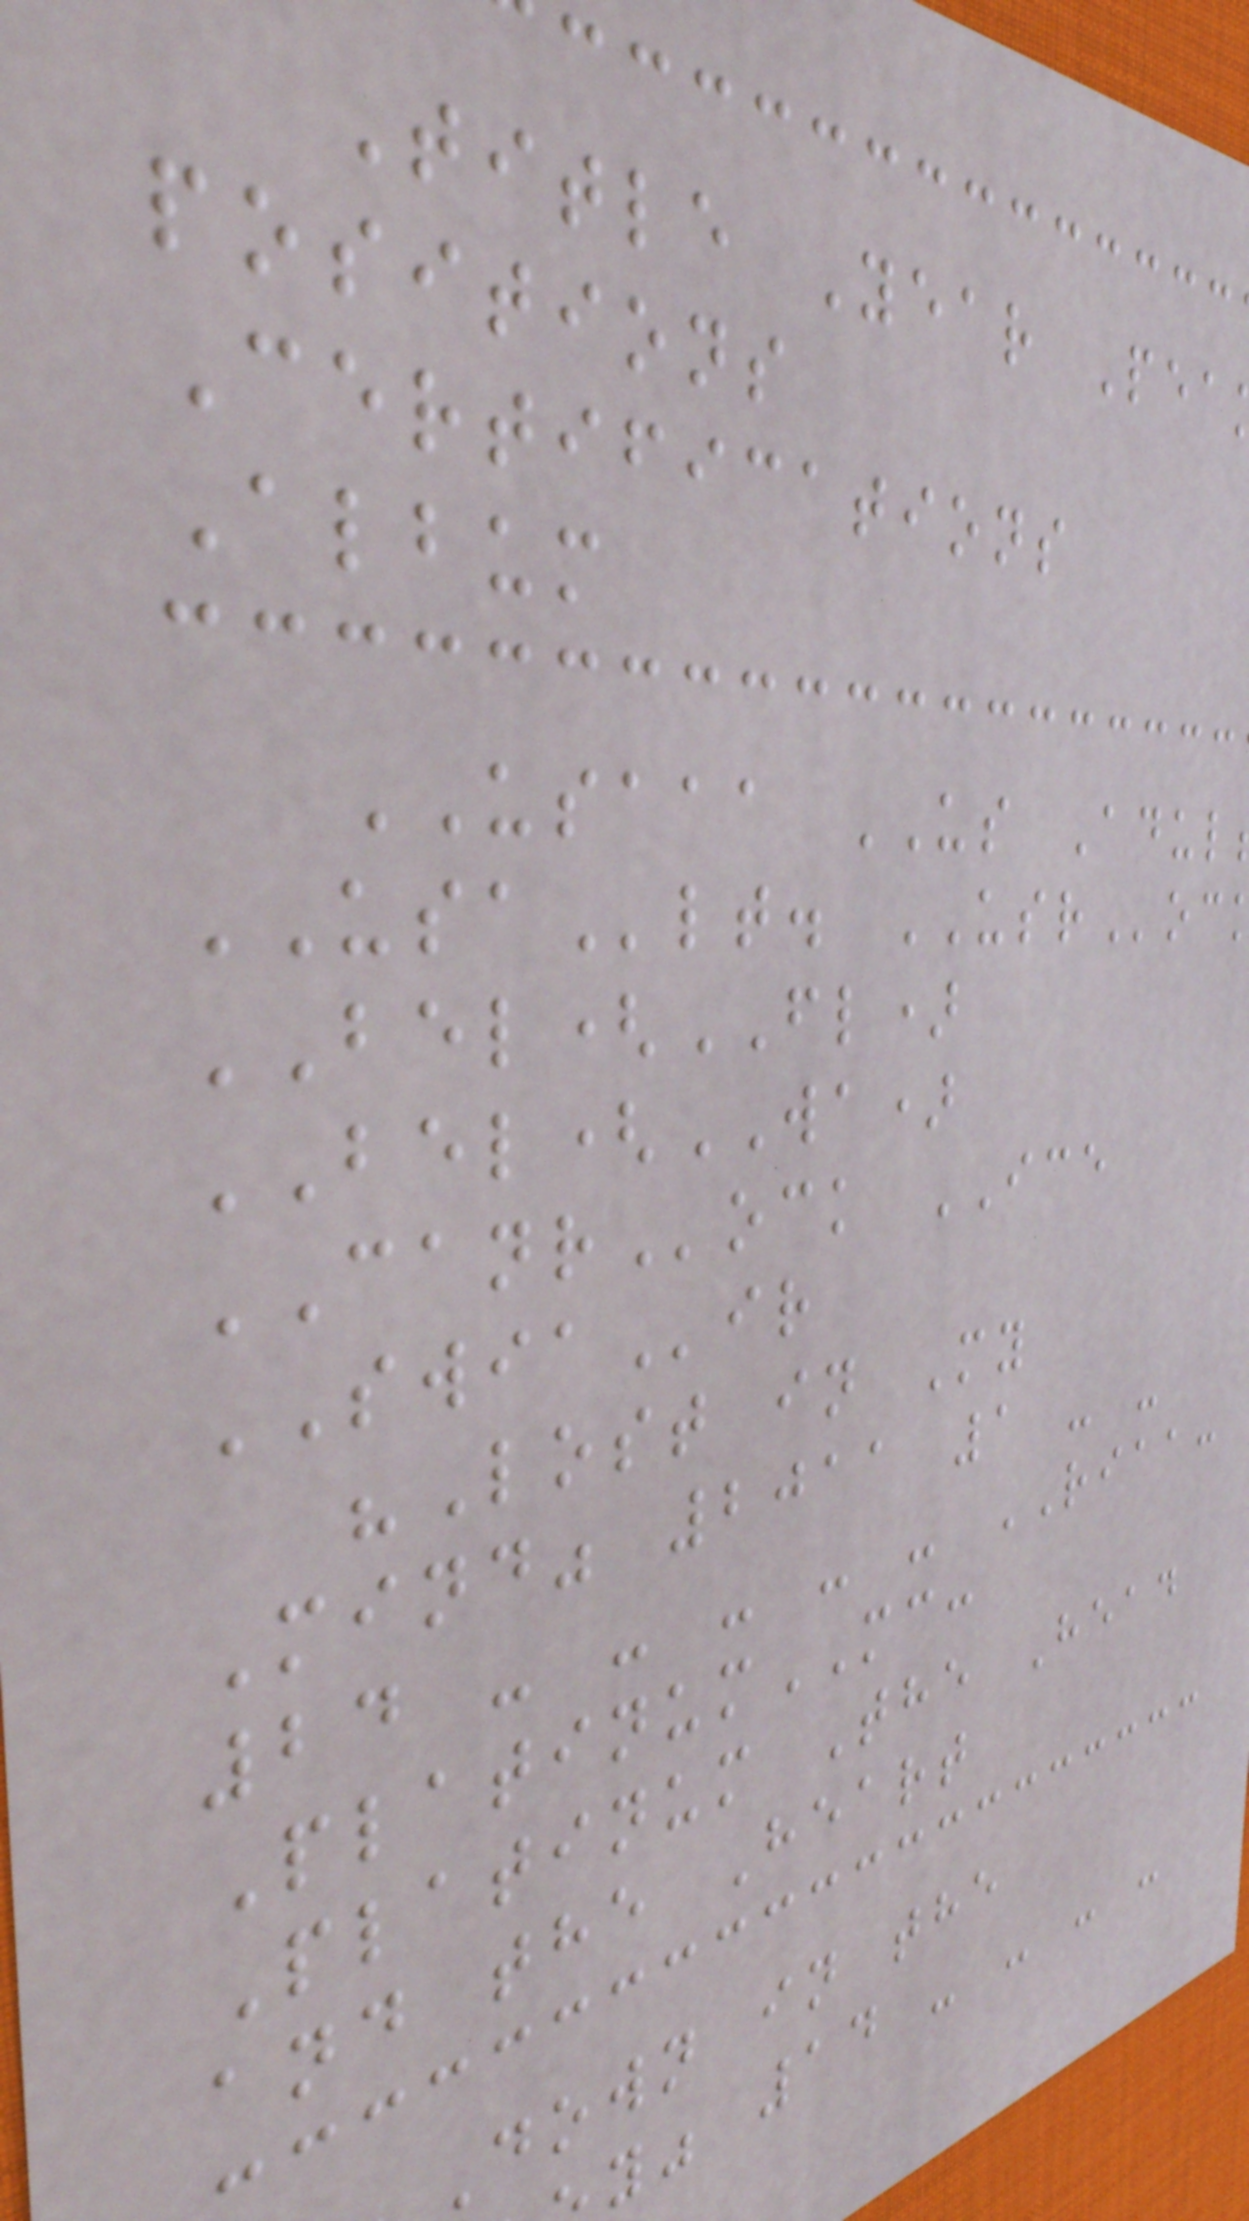Title Year Pea
positions
Certifications
Album
USAAA US Adul
USAlt. USRoc
BEL(FL)
BEL(WA)
CANRock ICE
SWIAir
"Lost in My
Mind" 2011 1 - -
24 - - - - - RIAA:
PlatinumMC:
Platinum The Head
and the Heart
down in the
y" 14 - - - -
